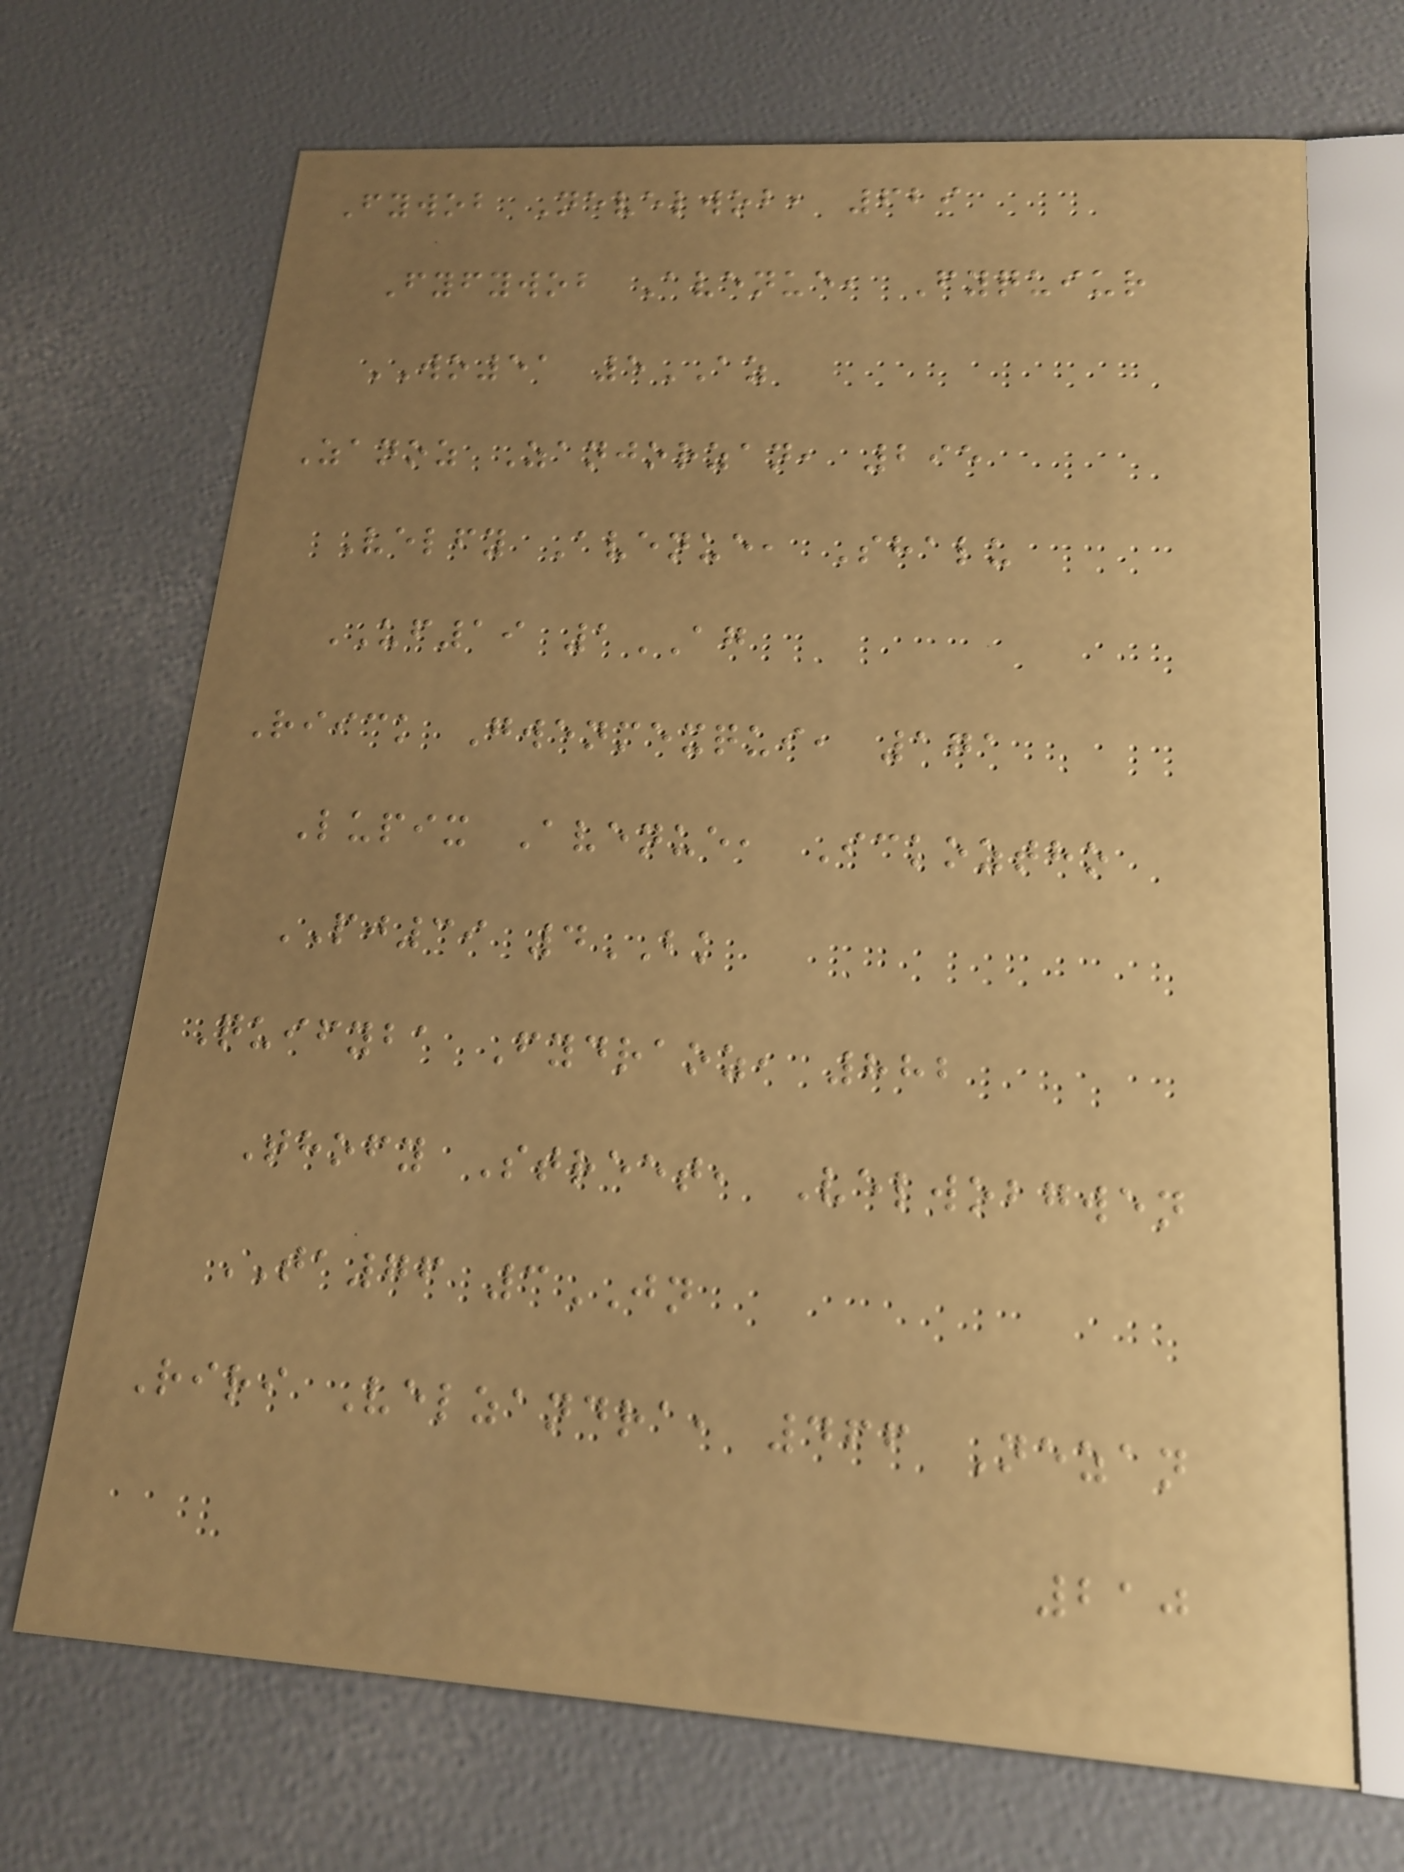Fywob Nevelwob, 629
Fyfywob Avenue, Fyquiur
WO51 5AZ
Zanoz Zanjorzan, 295
Velfy Avenue, Shalu
UF19 1AG
Riick Gwenmexqui, 171
Lupix Avenue, Ickoztho
PJ39 4BK
Quifyba Fydraoz, 882
Thofy Street, Velwobgwen
TA76 3JN
Riri Velzandra, 466 Nezan
210
